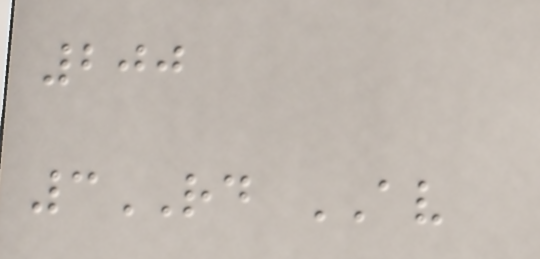200
3RD AV
